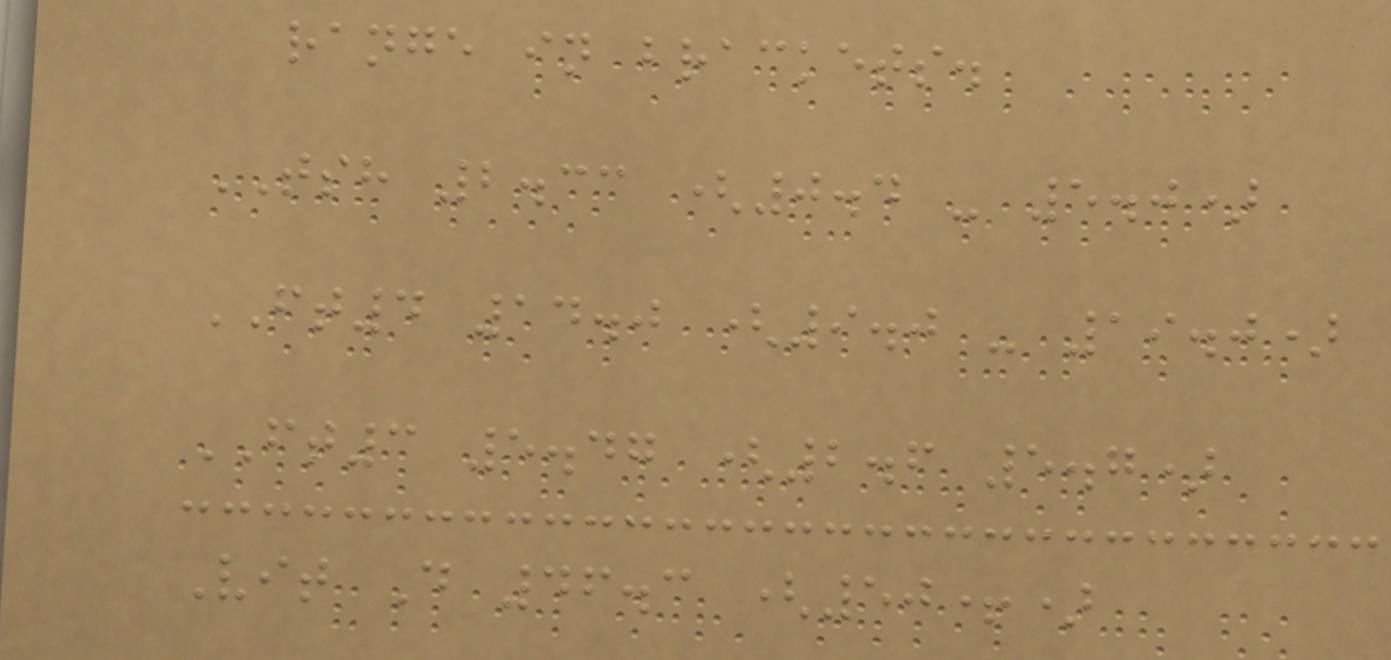range in brackets.
TSH 2.33 (0.4 - 5.0)
FT4 14.0 (9.0 - 19.0)
FT3 5.47 (2.6 5.7)
Vit D 46.3 (50+)
